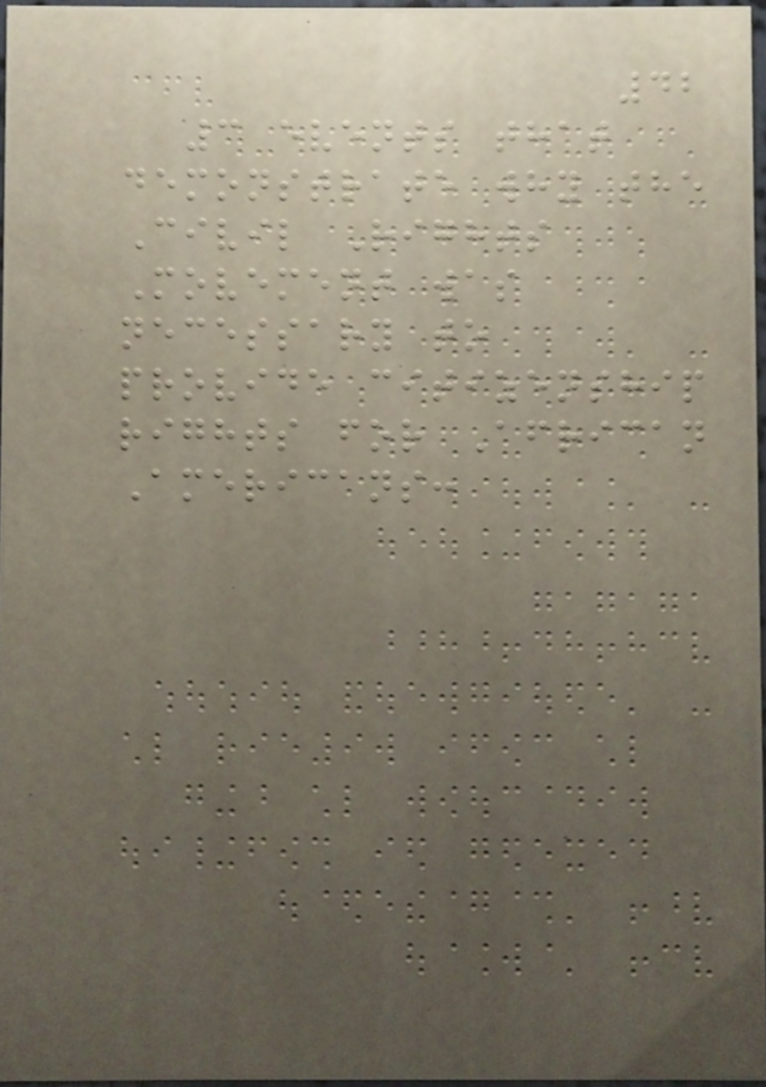42
3 events that
demonstrate why the
Civil Rights
Movement was
necessary to
provide citizenship
rights for African
Americans:
